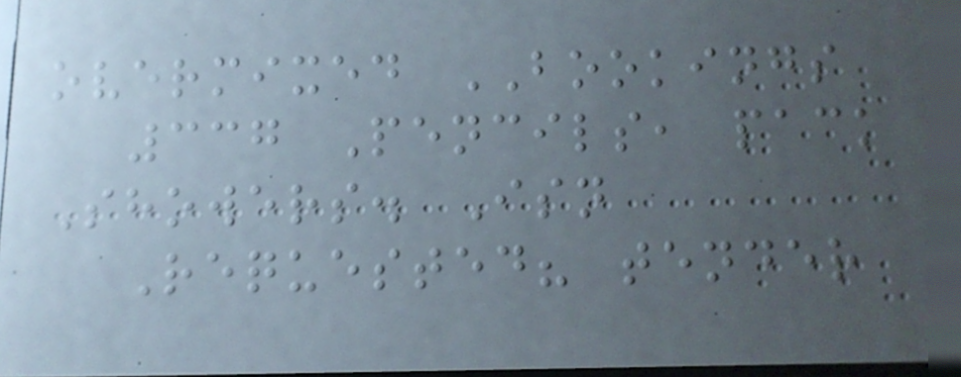overmixed BOOKINGS
337 Pencils, pack
Showers. Isn
Requested? tender
